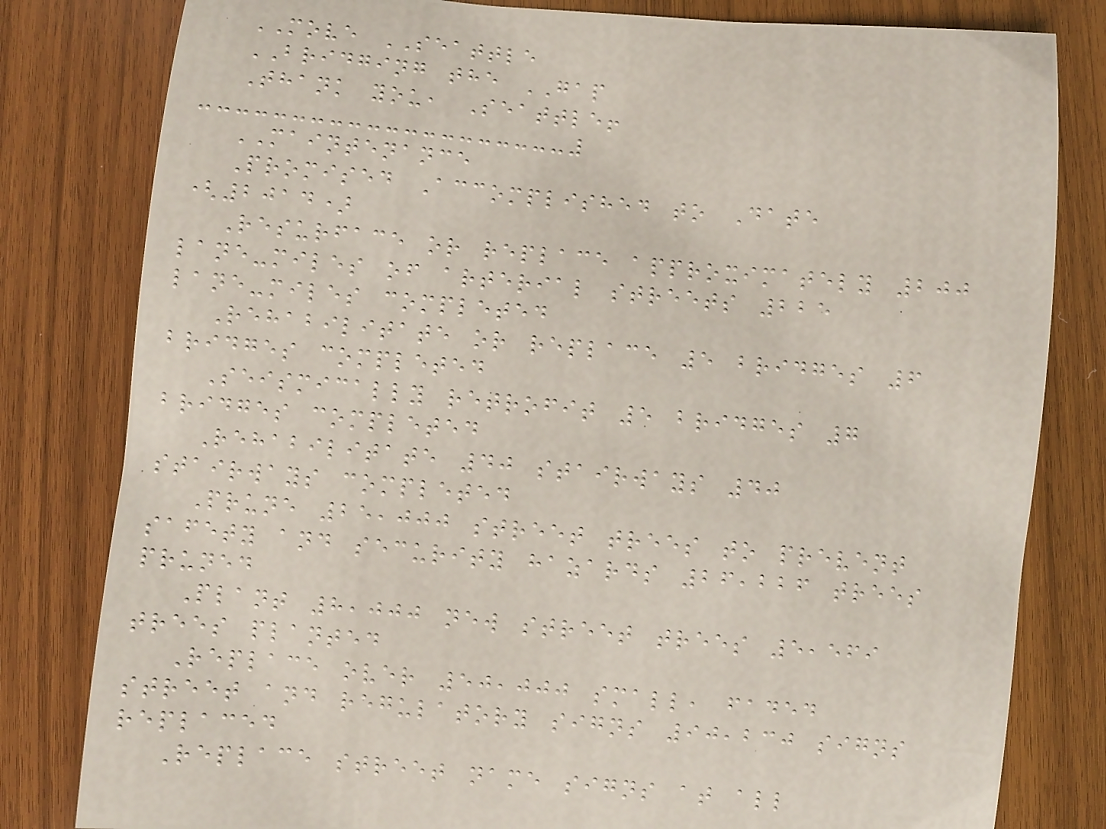MOVE SEATTLE
BRIDGING the GAP
Thank you, Seattle!
MAINTENANCE
Promised Accomplished to Date
(2014)
Resurface or replace approximately 200
lane-miles of arterial streets 225
lane-miles completed
Rehabilitate or replace 5 bridges 6
bridges completed
Seismically retrofit 5 bridges 7
bridges completed
Rehabilitate 40 stairways 40
stairways completed
Prune 25,000 street trees to prevent
safety and security hazards 26,226 trees
pruned
Plant 8,000 new street trees 5,569
trees planted
Replace over 50,000 small, faded
street and regulatory signs 90,230 signs
replaced
Replace street name signs at all
